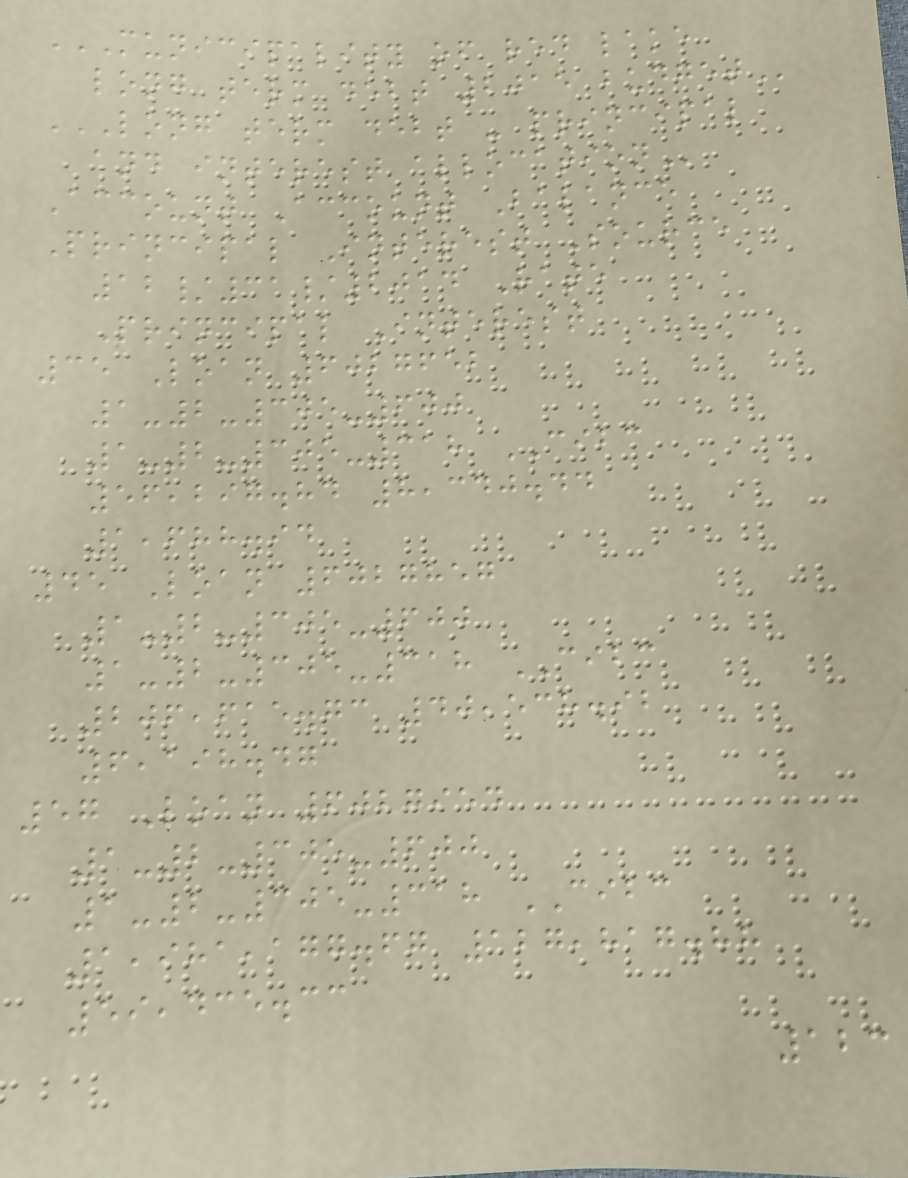MUNICIPALITY OF RED LAKE
LONG TERM DEBT 2015 BUDGET
LONG TERM DEBT - PRINCIPAL
AND INTEREST ALLOCATION
Account Account Balance
Principal Interest Source
12/31/2014 Rate
Principal Interest
35 Loan 6027652
1-2-305-600
1-2-305-318 CIBC
56,297.84 8,340.44
1,688.94
45 Loan 6027857
1-2-305-600
1-2-305-318 CIBC
206,615.73 40,538.92
6,198.47
57 Loan 6027954
1-2-305-600
1-2-305-318 CIBC
1,981,177.67 127,817.88
59,435.33
123
